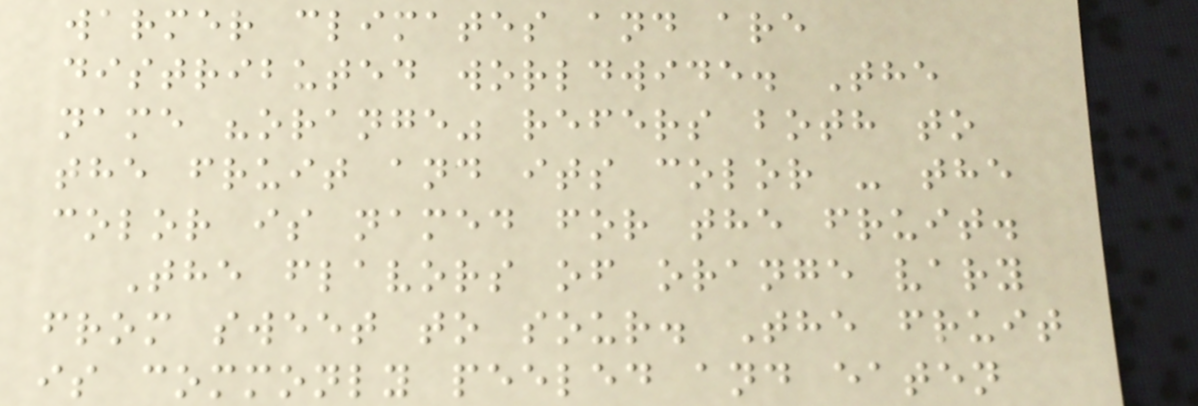warmer climates and are
distributed worldwide. The
name "orange" refers both to
the fruit and its color - the
color is named for the fruit.
The flavors of orange vary
from sweet to sour. The fruit
is commonly peeled and eaten
